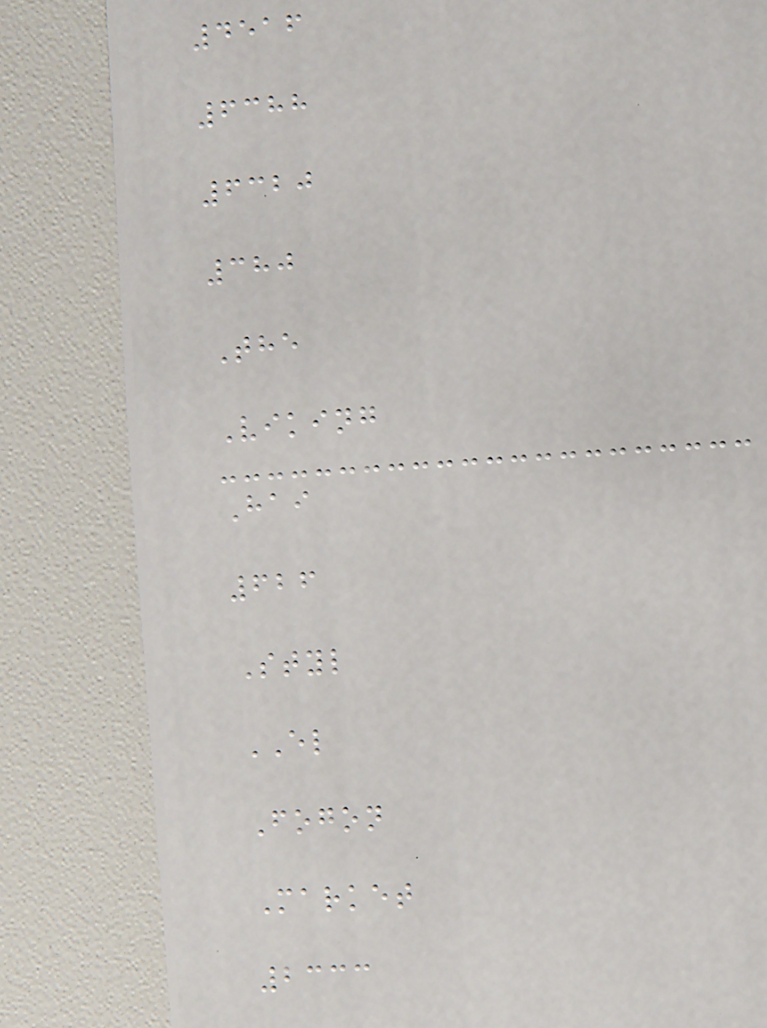4516
6388
6320
380
The
Viking
Hai
626
Styl
EL
Fogon
Market
2333
